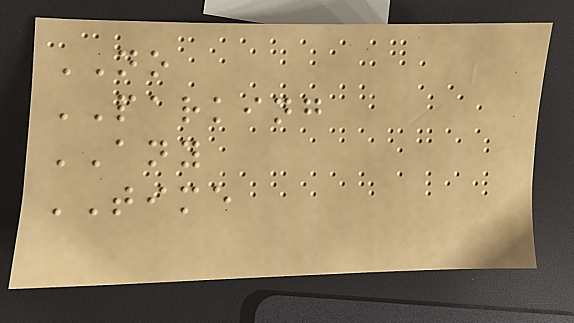NO
PARKING
ANY
TIME
